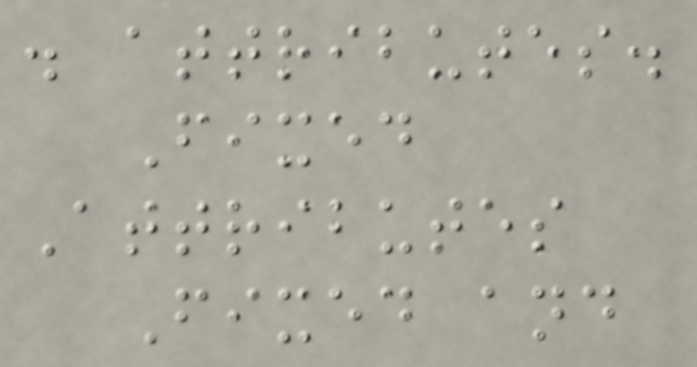. attributes.
Fixed
Attributes
Fixed and
